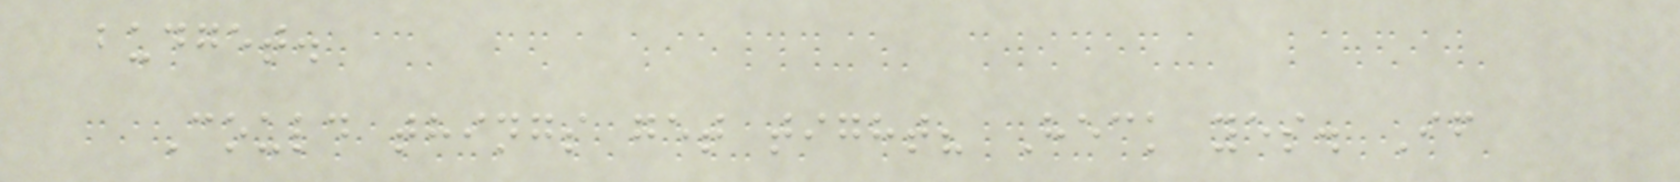budget.
Could things get tight? Heck yes. If
